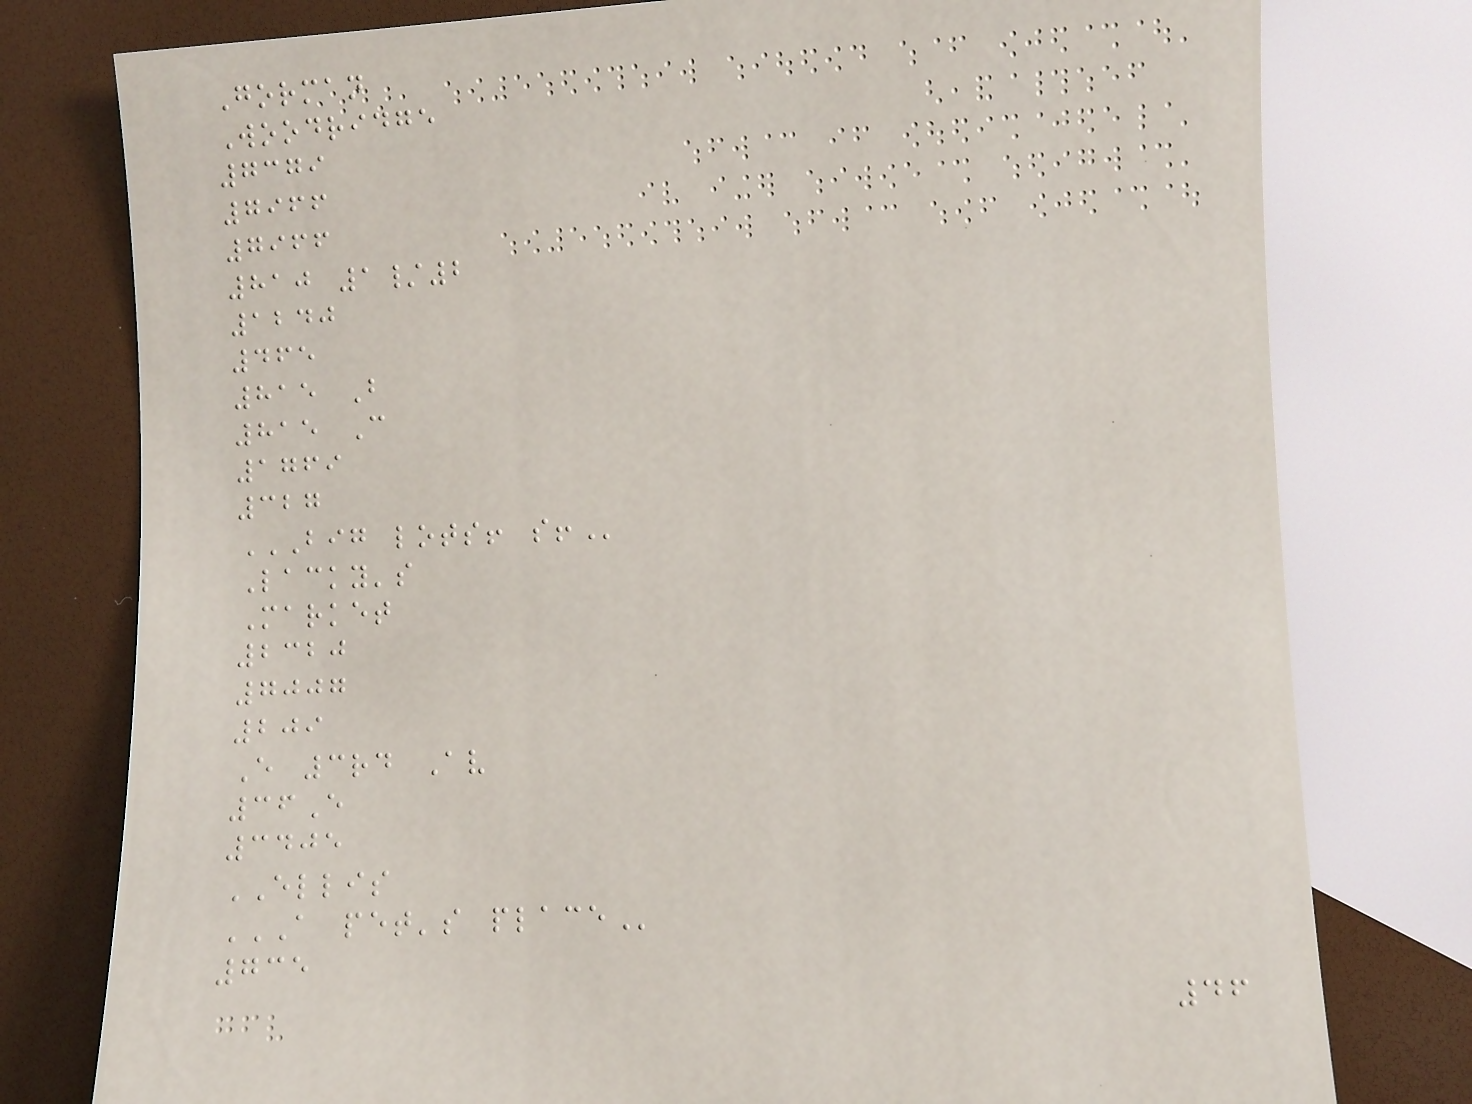Gorman
Woodridge
7379
7966
7966
810 1/2
1240
465
815 B
815 C
1769
327
BIG LOTS! S!
Lacky's
Market
2320
7007
209
E 3rd Av
36E
3405
ELLIS
A PET'S PLACE
735
46
